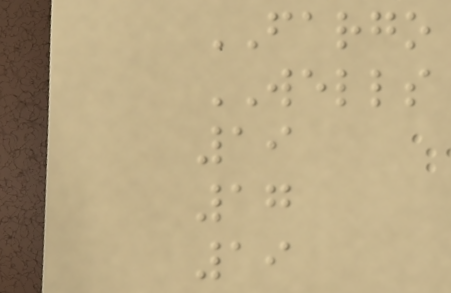FARGO
WELLS
19
17
19
